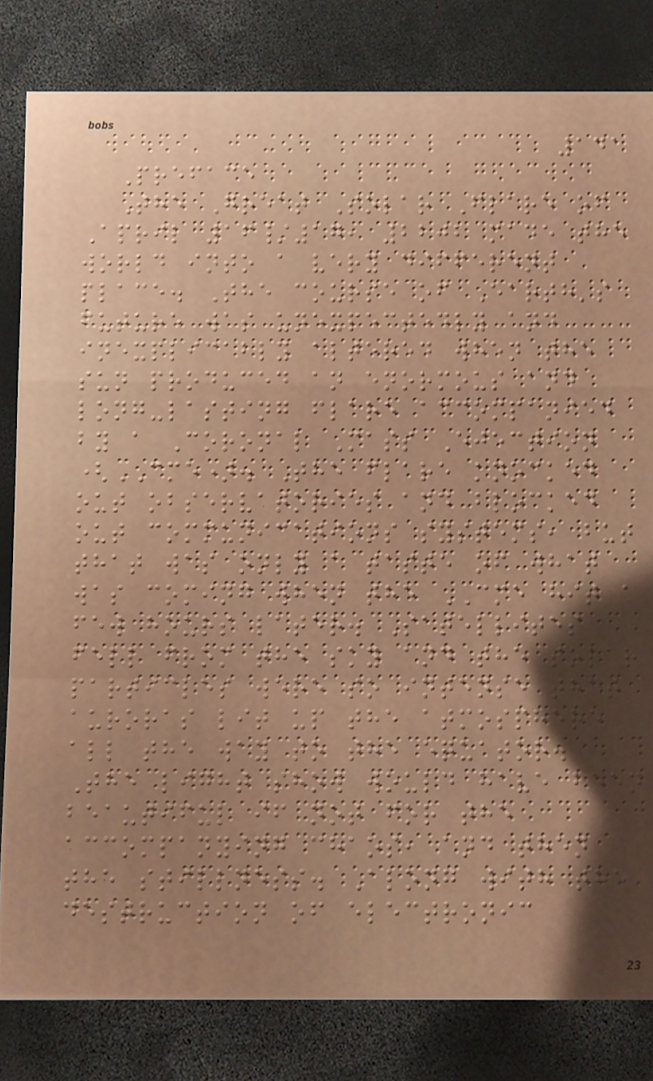141
Preface
The Great Solar Flare of
April 16/17, 2202 made the
world into a very different
place. The course of Earth's
future was unexpectedly and
inexplicably altered when the
sun produced an enormous and
long-lasting flare accompanied
by a Coronal Mass Ejection
(CME). The flare knocked
out observatories and blocked
out communications systems, but
that was only a taste of what
was coming when the CME hit a
few hours later. Satellites
fell from the sky and the solar
particles were so intense that
auroras lit up the atmosphere
all the way to the equator.
The light show would have been
beautiful if not for the
accompanying chaos, and then
the stillness. Along with the
destruction of electronic
